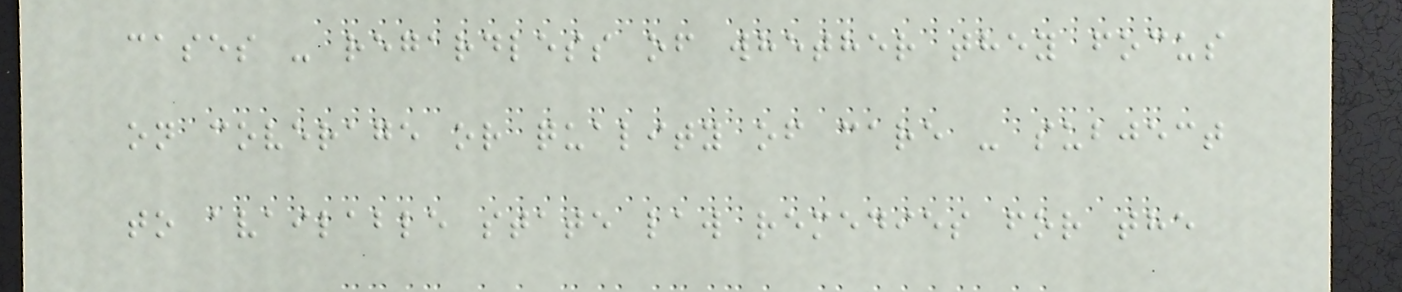cases - regardless of whether they focus
on coverage or quality of care - subject
to available state law remedies for the
